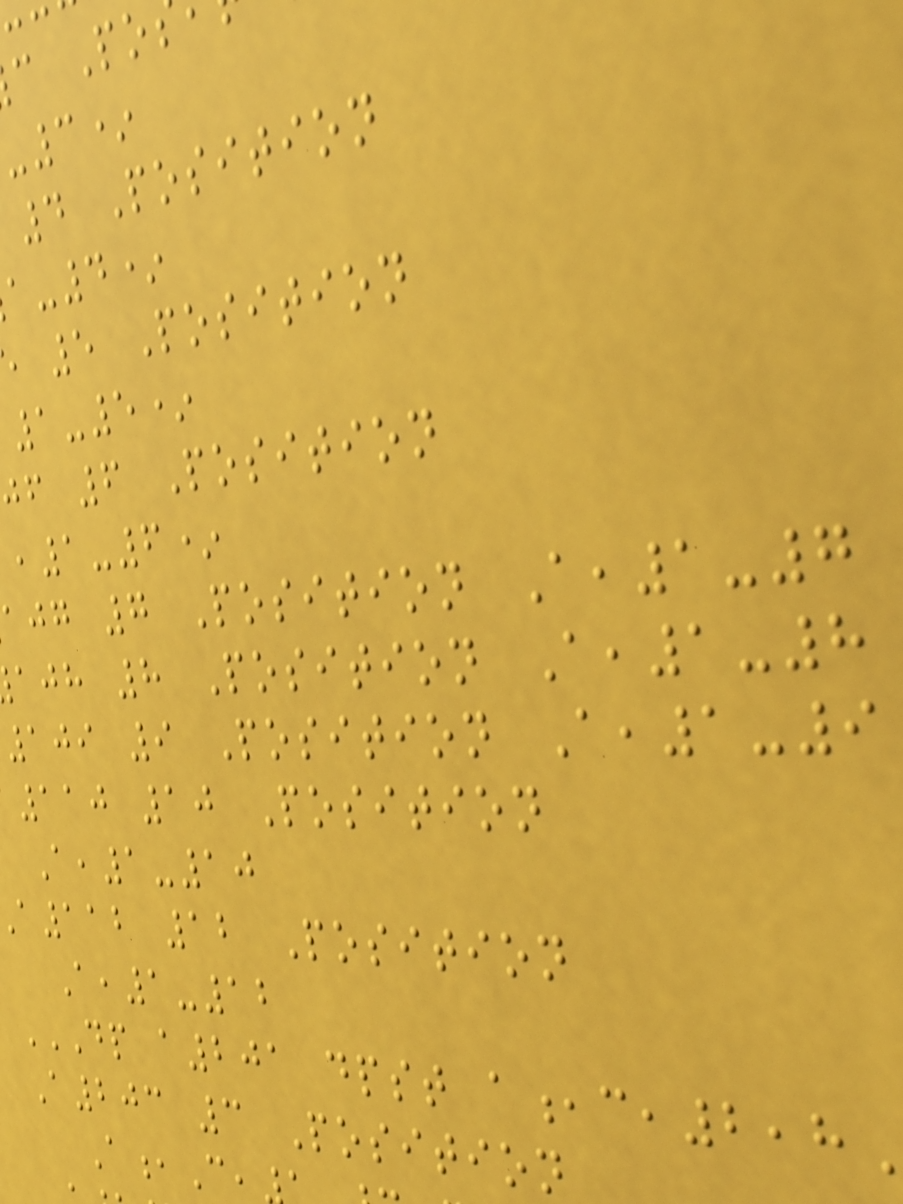c Po
-3*
4 Position
-4*
5 Position
1-5*
f 6 Position
1-6*
ajg 7 Position A,1-7
ajh 8 Position A,1-8
109 9 Position A,1-9
110 10 Position
A,1-10
a112 12 Position
A,1-12
A203 3 Position
A,C,
